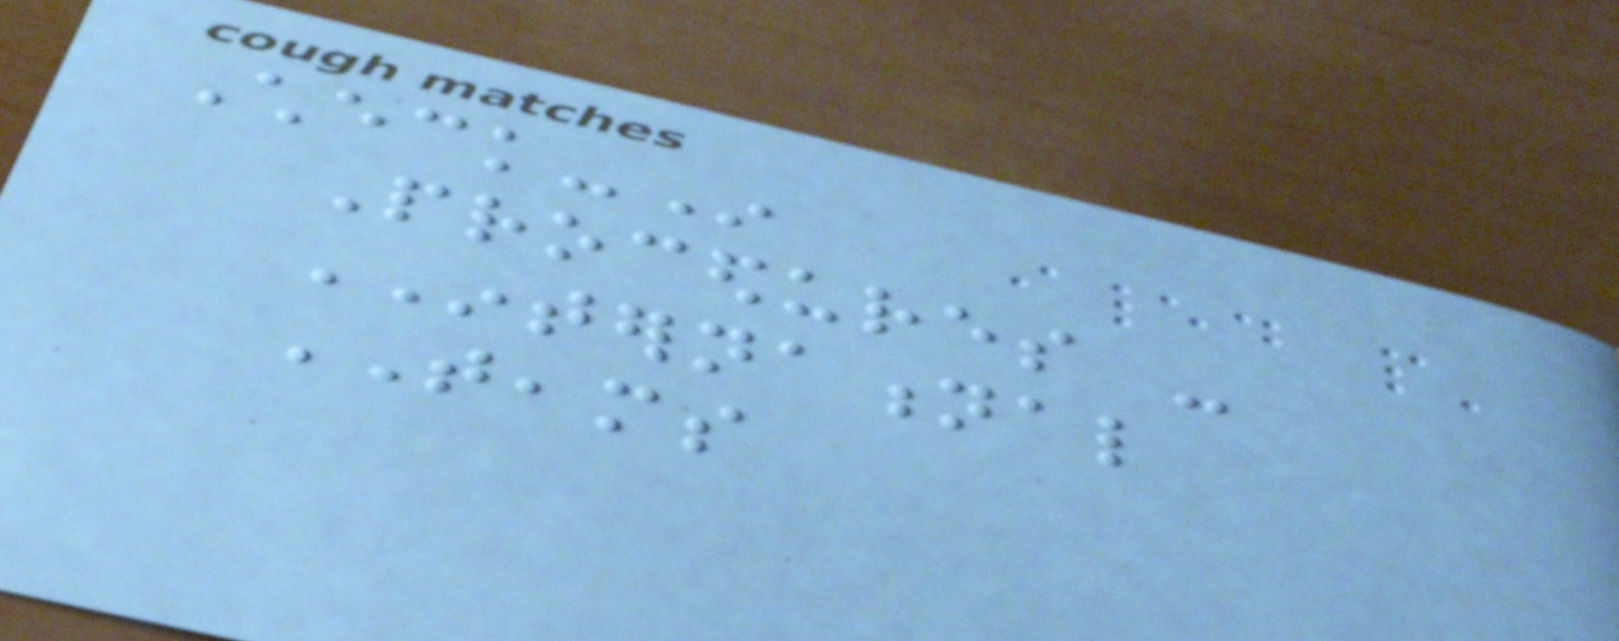Check-In
Procedures -
INTERNATIONAL
TEAMS
